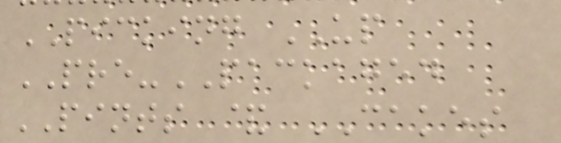PICKING UP
PRE-PACKAGED
PINTS & CAKES
